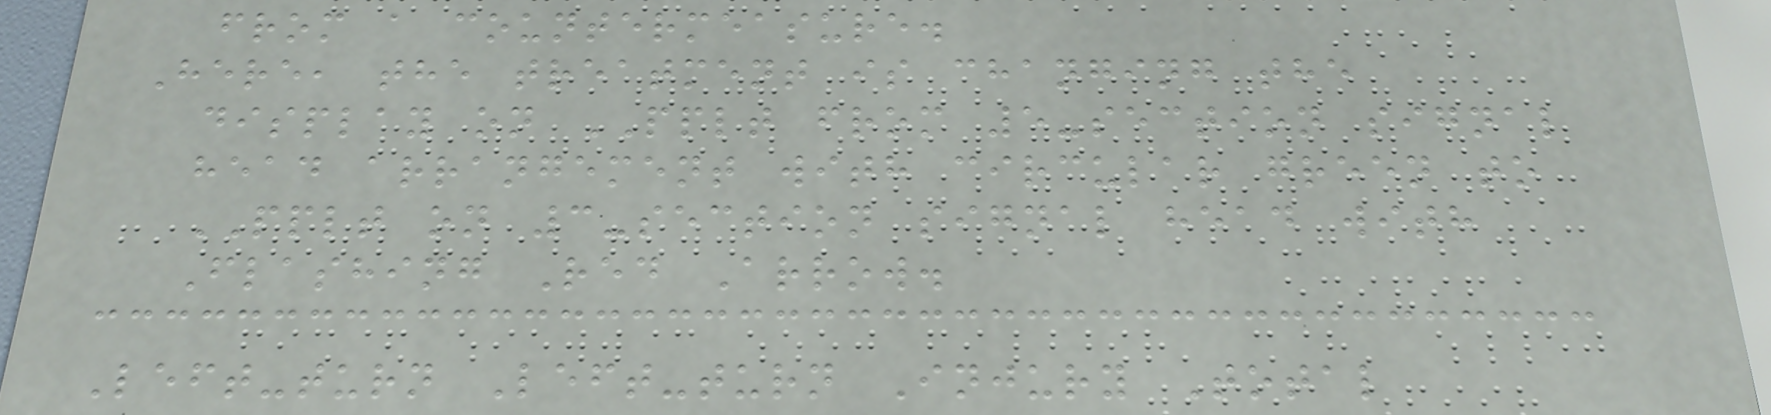from a countermeasure.
Here, the treatment is changing the
display on PPLT from 5-section signal
head arrangement with circular green to
PPLT on 3-section signal head with
Flashing Red Arrow.
Left-turn Left-turn Injury Total
